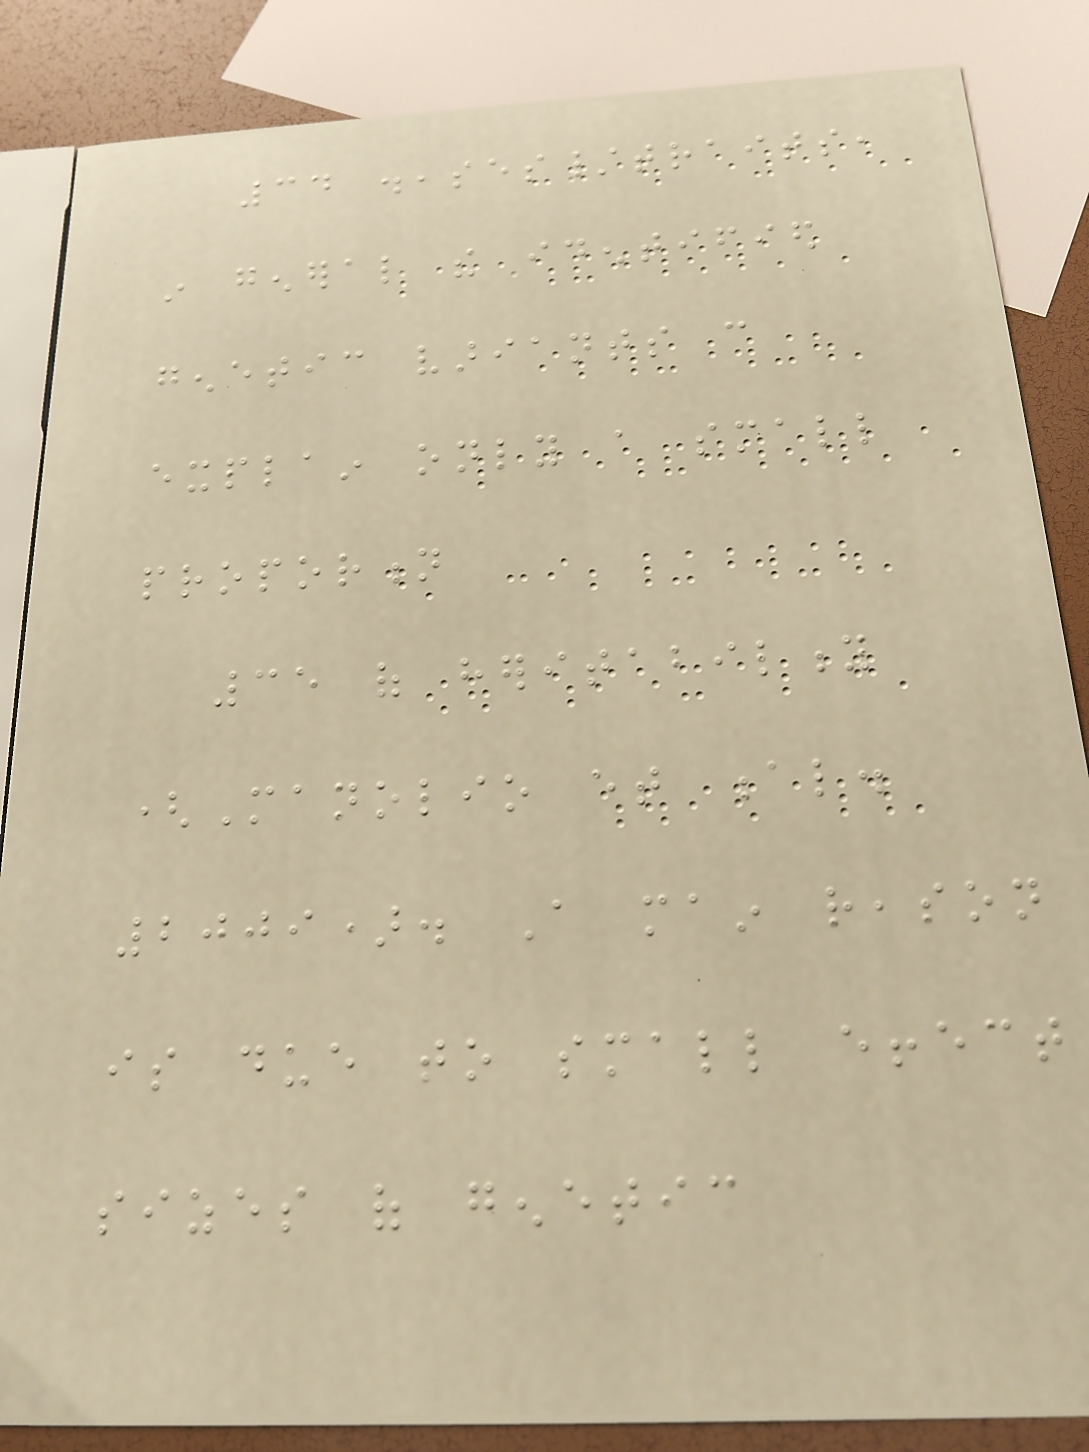34 diseases/traits,
in general the identified
genetic variants can
explain only a small
proportion
35 of heritability
(Manolio et al.
2009). A main reason
is due to small effect
sizes of genetic
